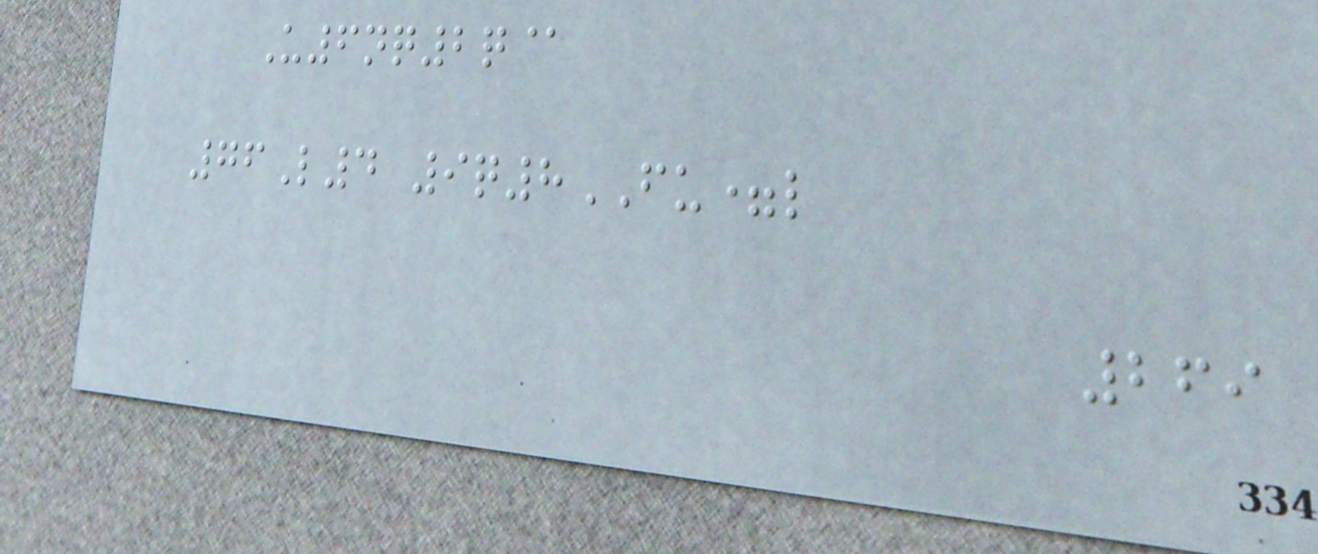U6nq2q@
76L4 9q8FU=l
269
